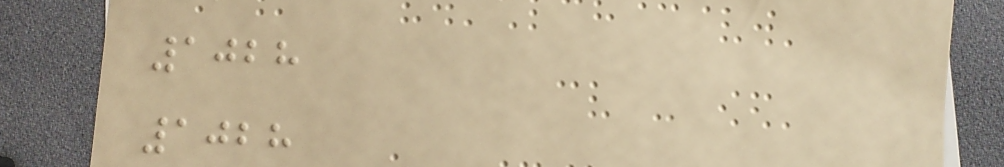1028
1028
